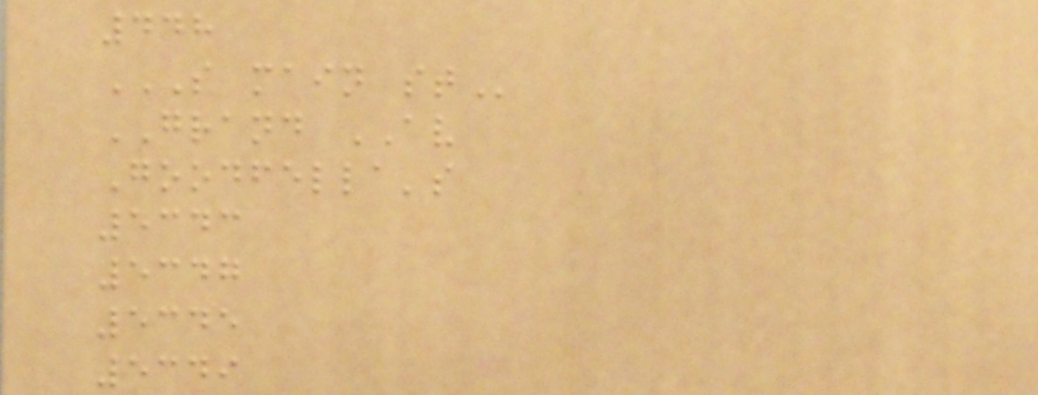448
S MAIN ST
GRAND AV
Goodfella's
5343
5347
5345
5349
